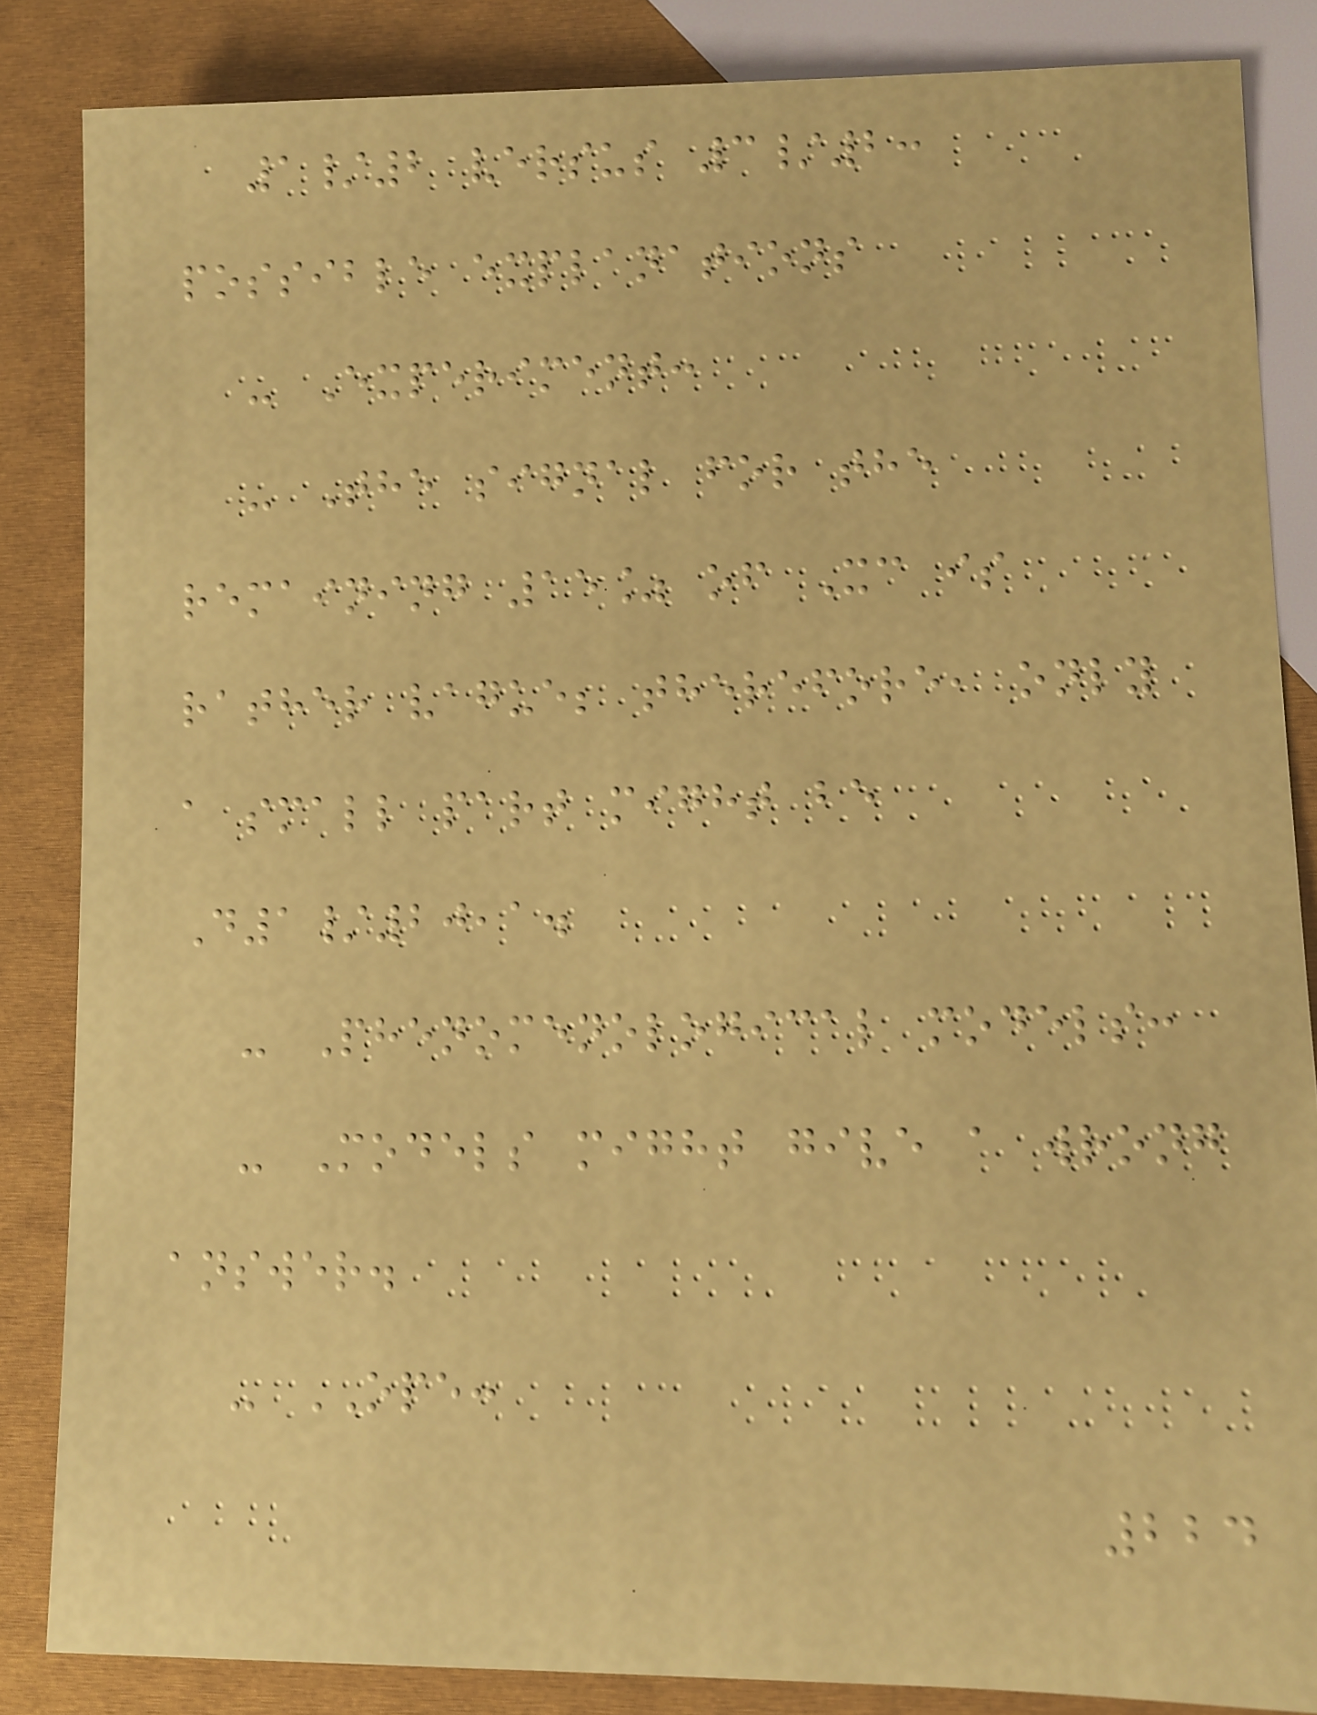1/2 versus 3/2:
possible explanations
- Experiment:
- The signal for the
remaining 15% of Xc is
rather vague; therefore, only
a small part might be
D1/20,1.
- Phenomenological models:
- Models might give a wrong
answer.
- OPE:
224
